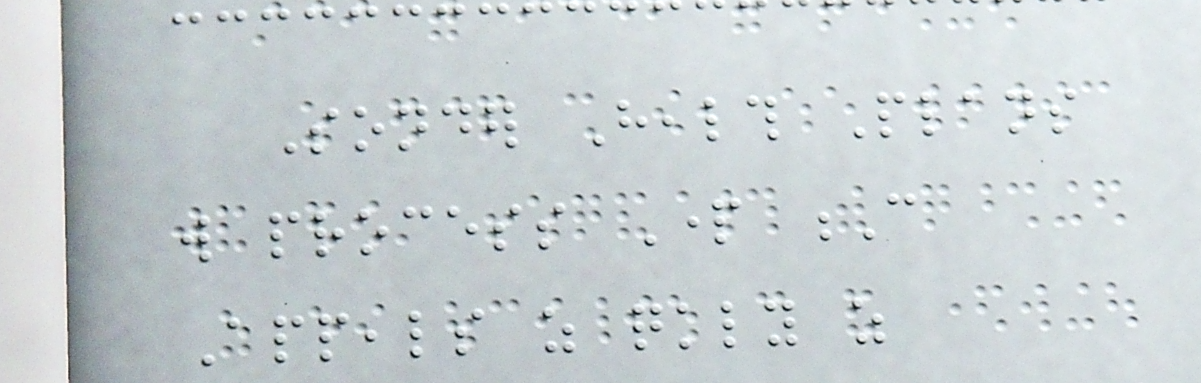Sonder Health Plans
will process Part C
Appeals as quickly as
